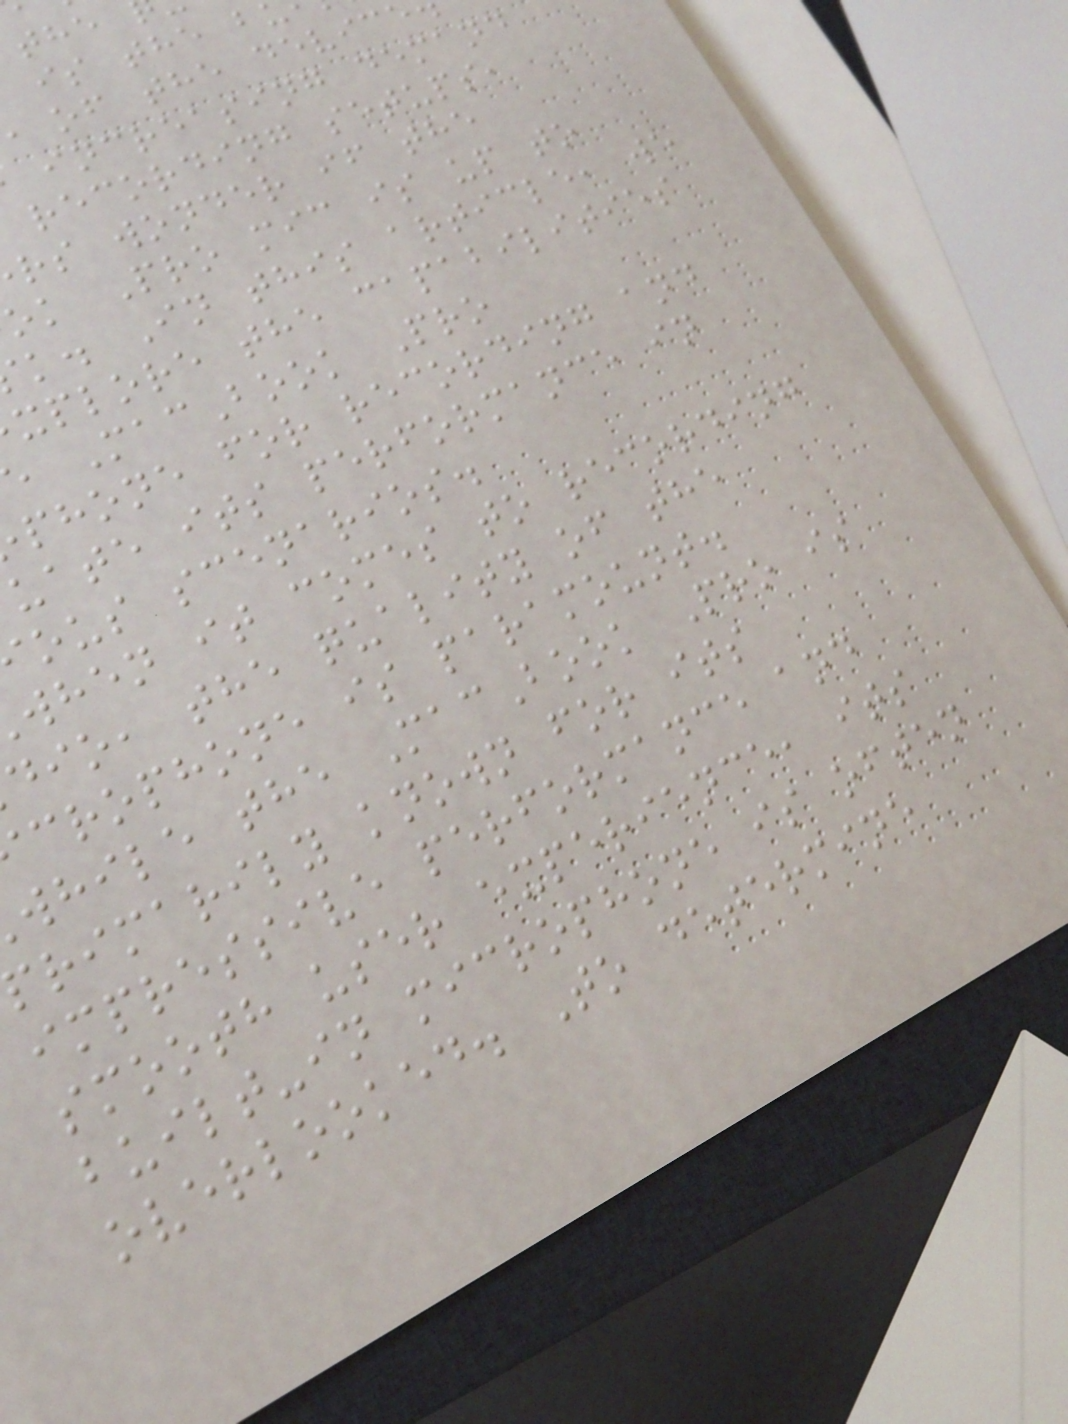is the b
of the device
increasing demand
recording setups,
rs wonder if the
ok Pro mic is up to
k. In this article, we
xplore the capabilities
MacBook Pro
phone for recording and
uate its performance in
ous scenarios.
when it comes to recording
dio, the quality of the
crophone is paramount.
while the MacBook Pro is
primarily known for its
impressive performance and
smooth user experience, its
built-in microphone is often
overlooked. To determine
